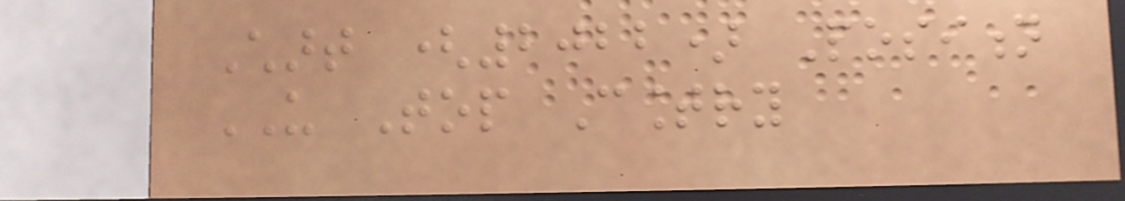Chart (2022) Position
US Top Country
